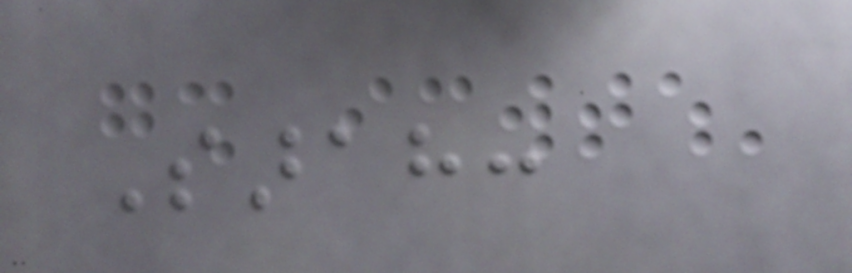Sarah:
